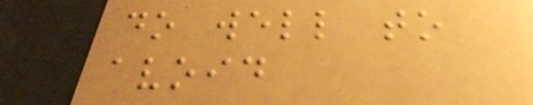do well to
avoid
